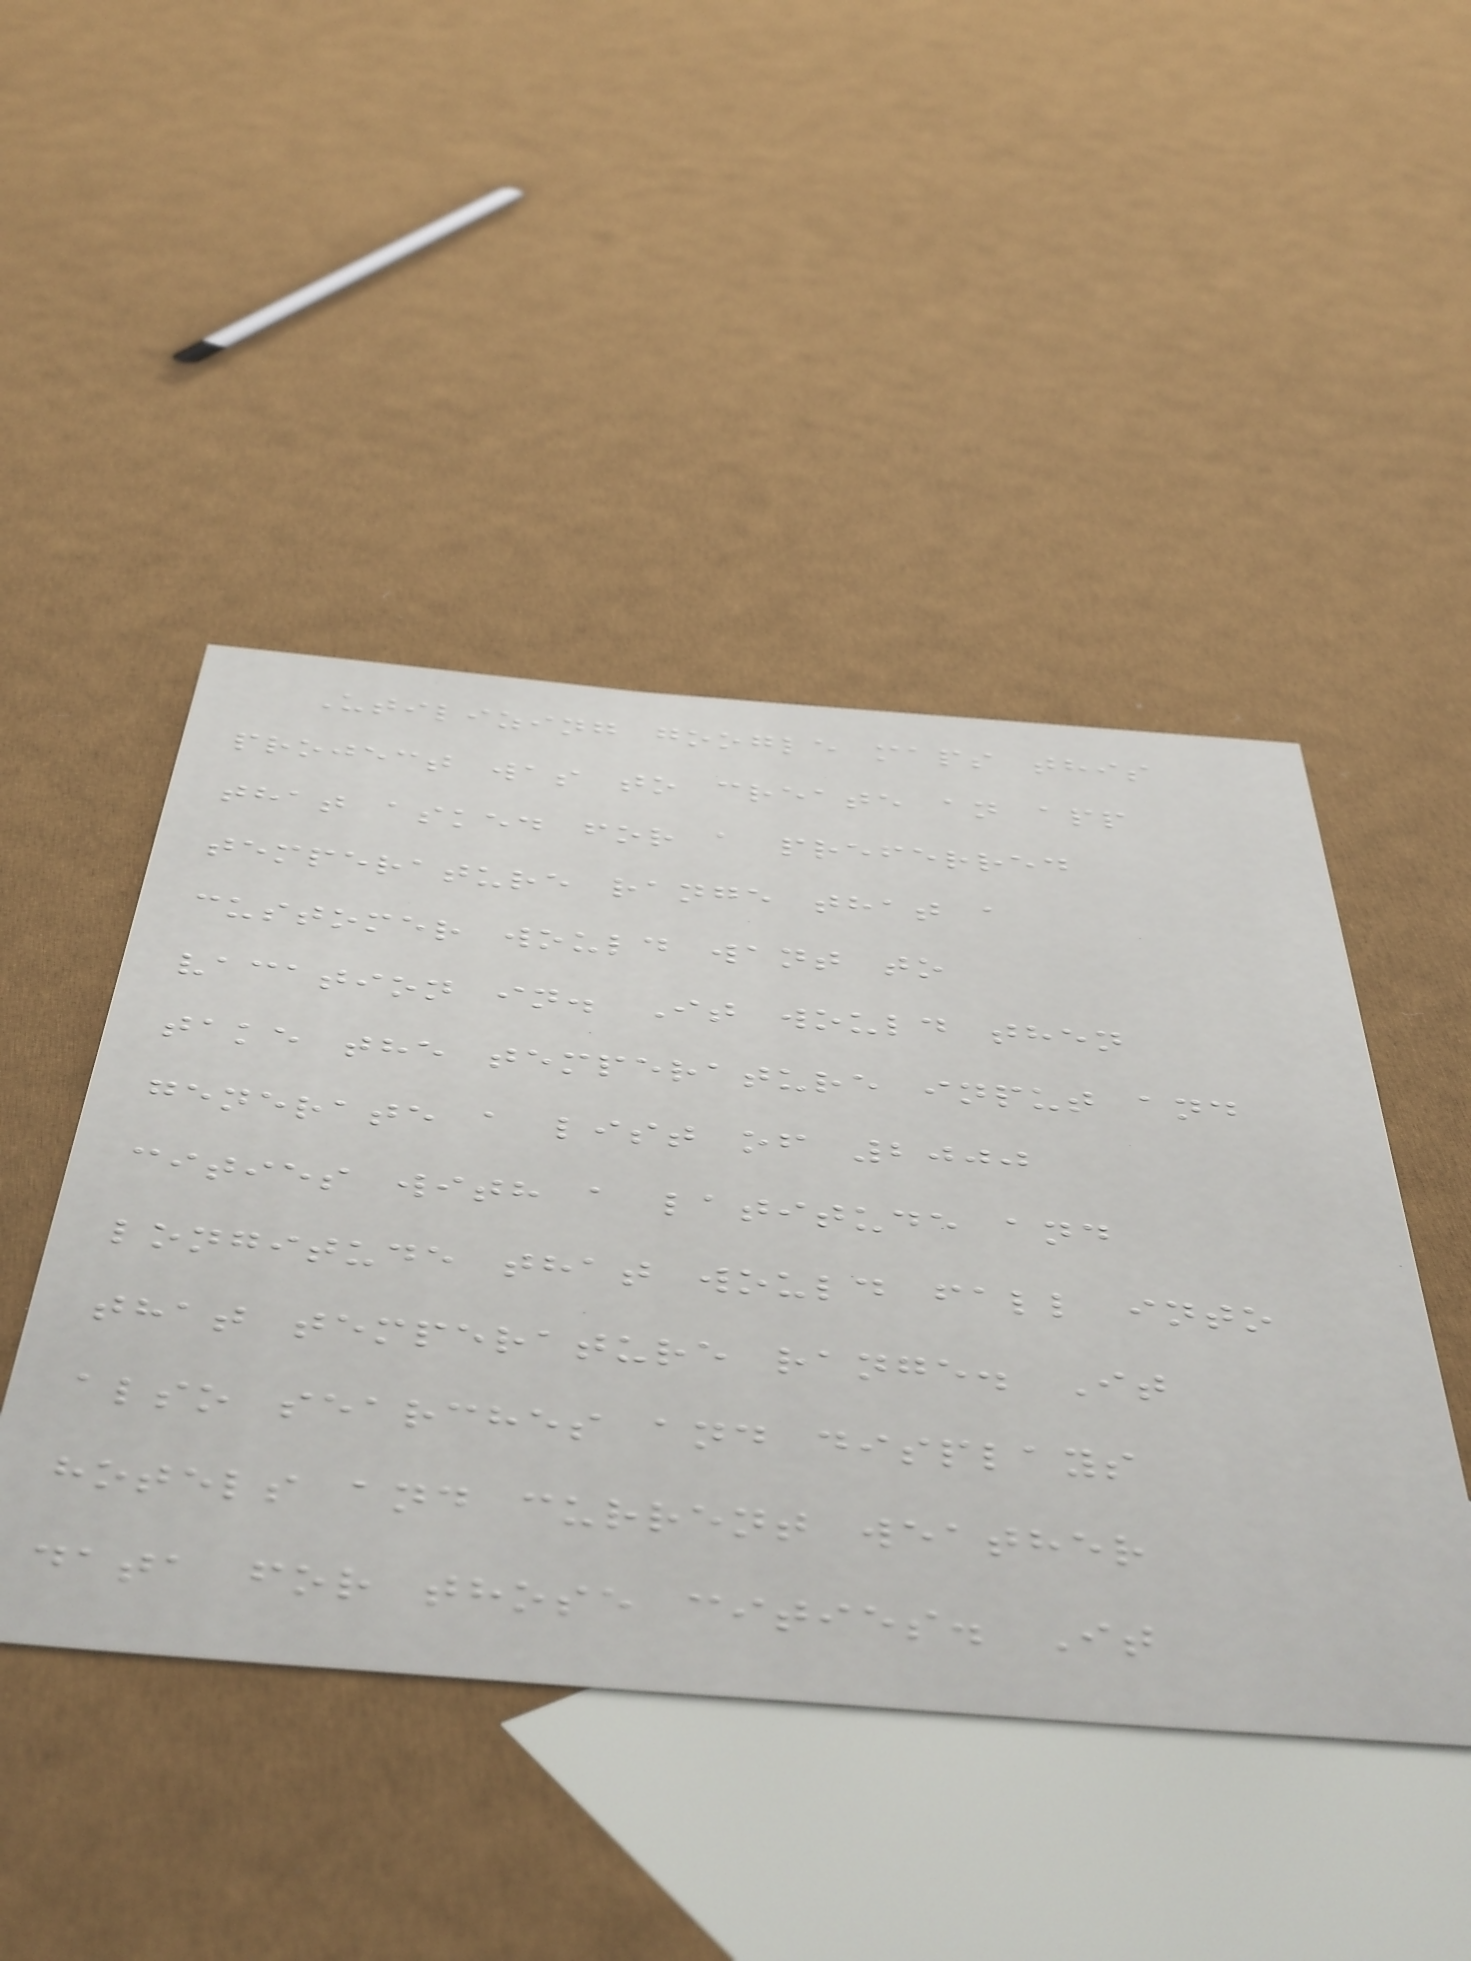Utilizing google maps this
project was to create an app
that asked for a preferred
temperature range that a
customer would want to
vacation in. It would then
take the temperature input and
generate a list of 2000
cities with a latitude and
longitude that would fall into
that temperature range. It
also searches and displays
hotels and current weather
data for those cities. It
